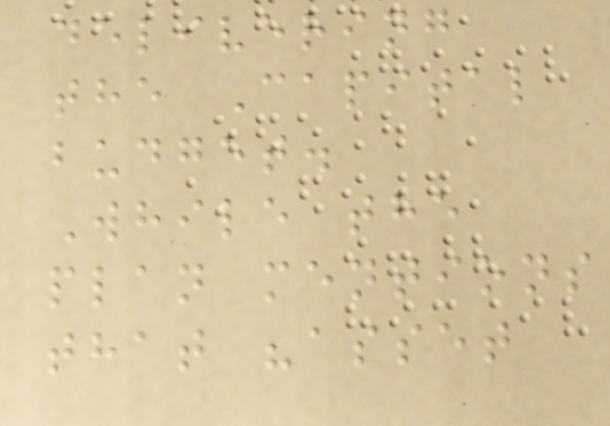delivering
the Capital
budget.
While the
plan mentions
that "asset
